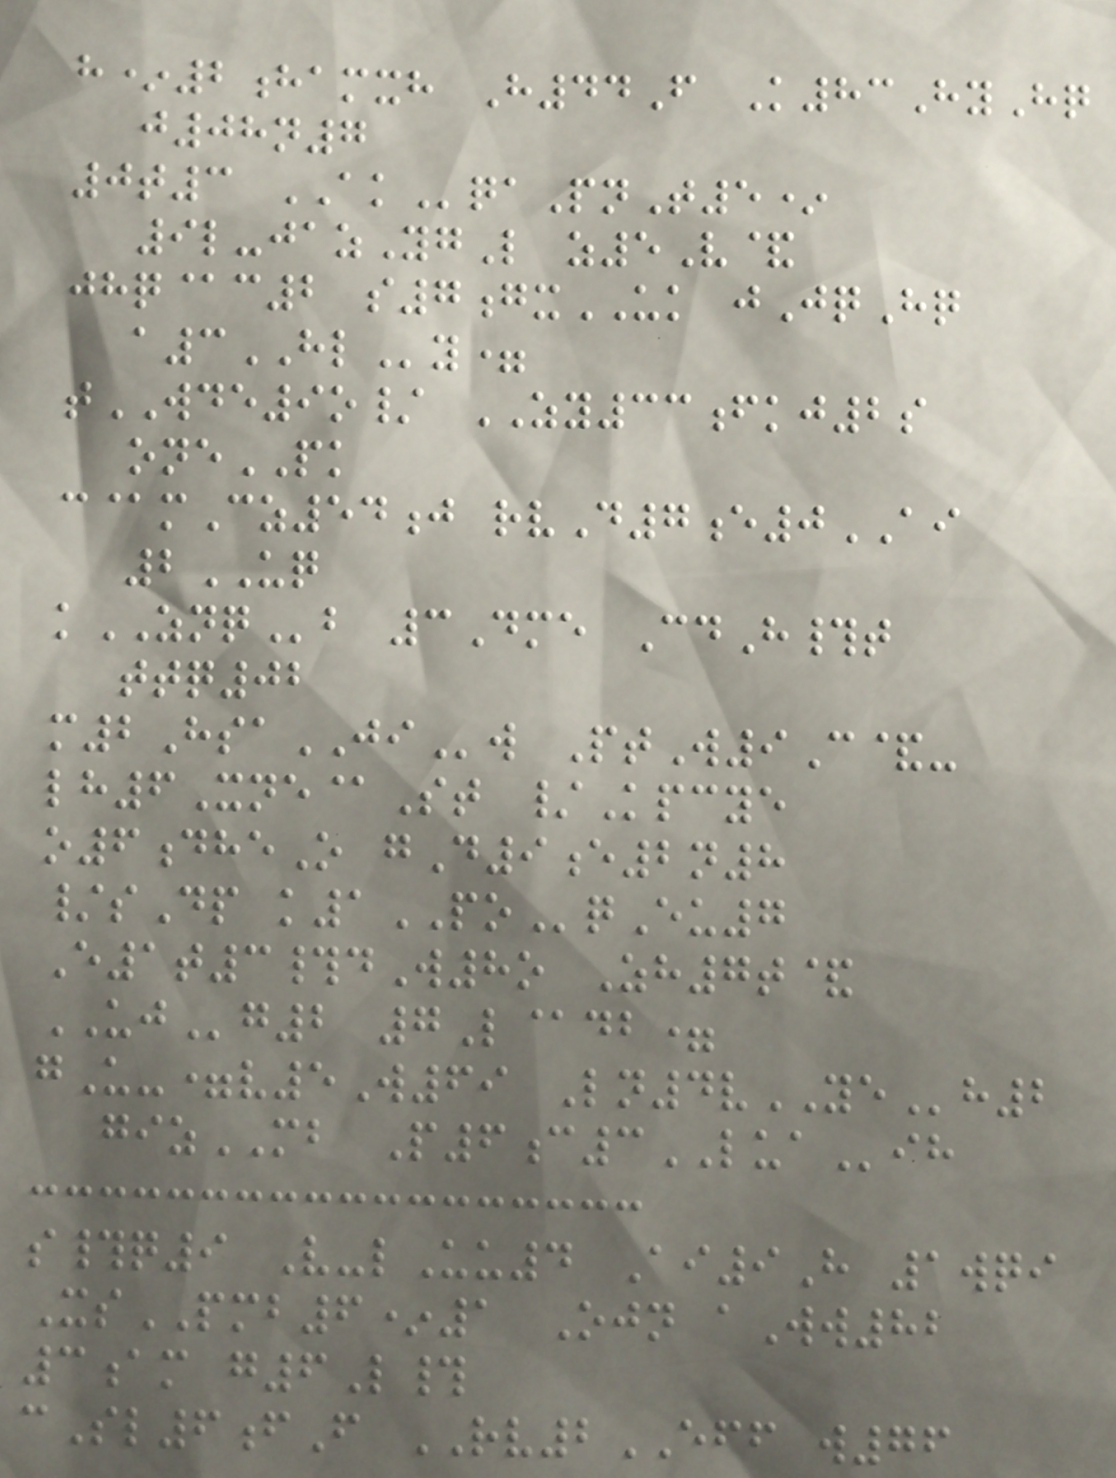h*2hamxh H44F K83HyHq
j08n7
0t3 AKqaPnT5*
9l-jazYgL z5V&
jhq@c2 s7gxUK jJqHq
a3HLy=
tWDE9o/ ZY33fkj2s
onePK
c@mCz54j rvD7e0AI
2UQ
kZNQb 3Dme CdH#t
ttq02
m2HsaJIw PtW9C&-
lh6Xne@St /Kpcye
o6dheO gD9e2n8
/sDp k1POqEu7
E1t3#dW8o Zh7t&
UJg2 7L@db=
gU-=v5W69 Ln4vYEh2
gizMB P6c3LUAih
s#q9 V-lUu4 Ai9H 1wqi
XsPMB6*1 Ojn aWw82
3am g6L#
cSl6fF RV2EFF w76
